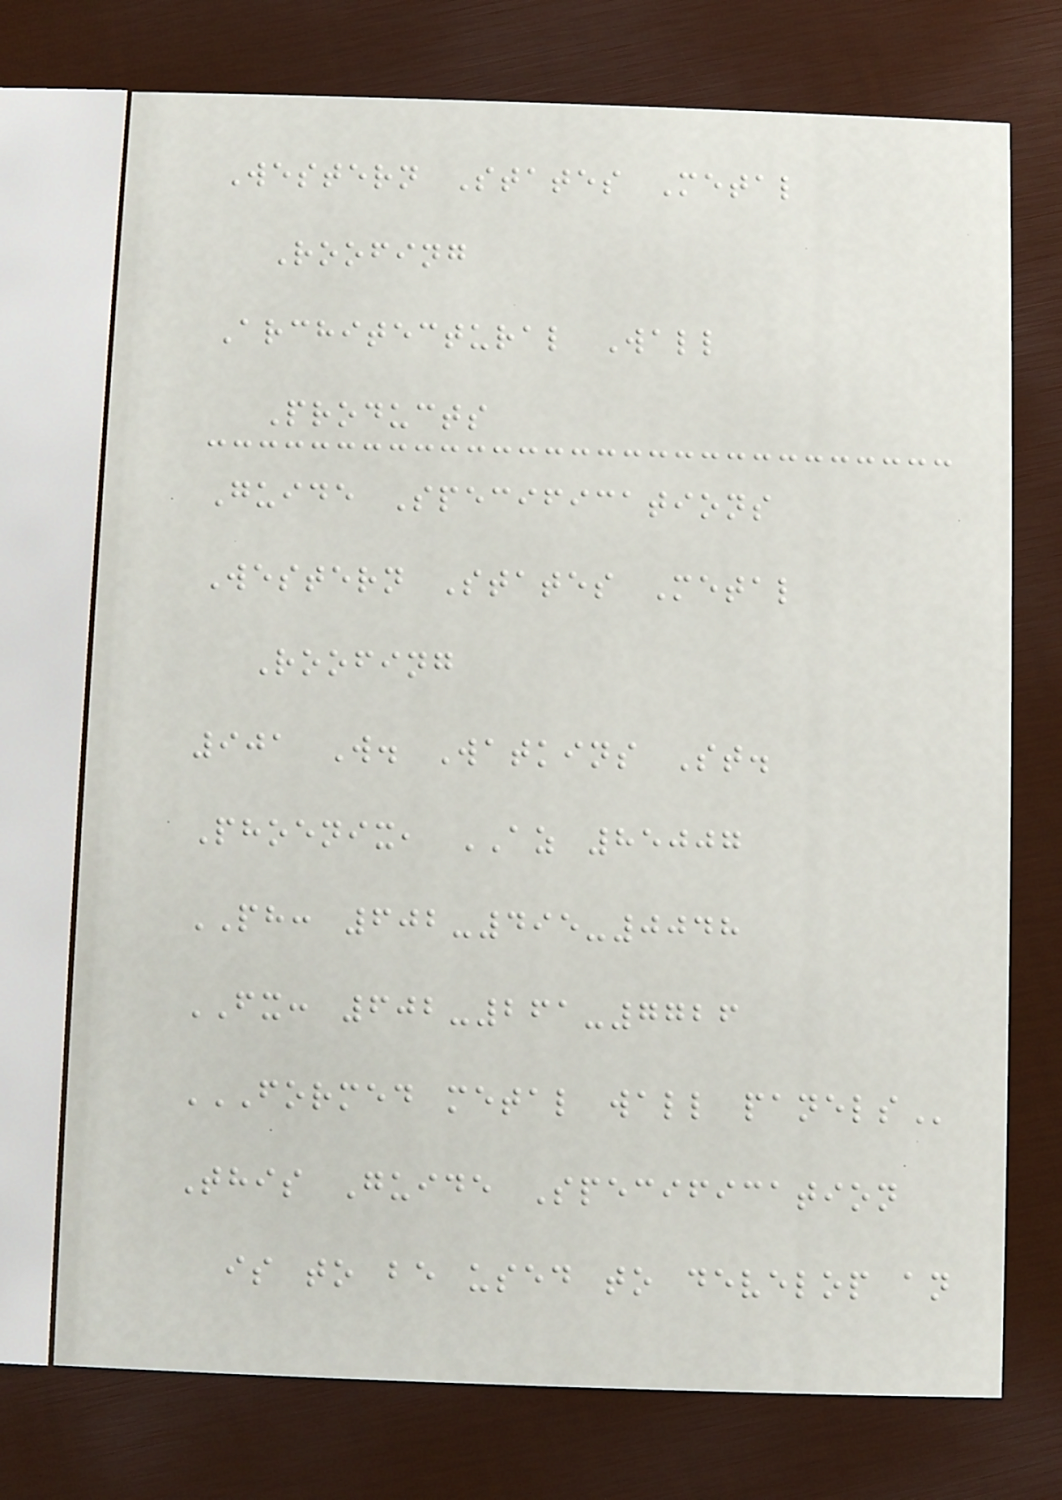Western States Metal
Roofing
Architectural Wall
Products
Guide Specifications
Western States Metal
Roofing
901 W. Watkins St.
Phoenix, AZ 85007
PH: 602-495-0048
FX: 602-261-7726
FORMED METAL WALL PANELS
This Guide Specification
is to be used to develop an
